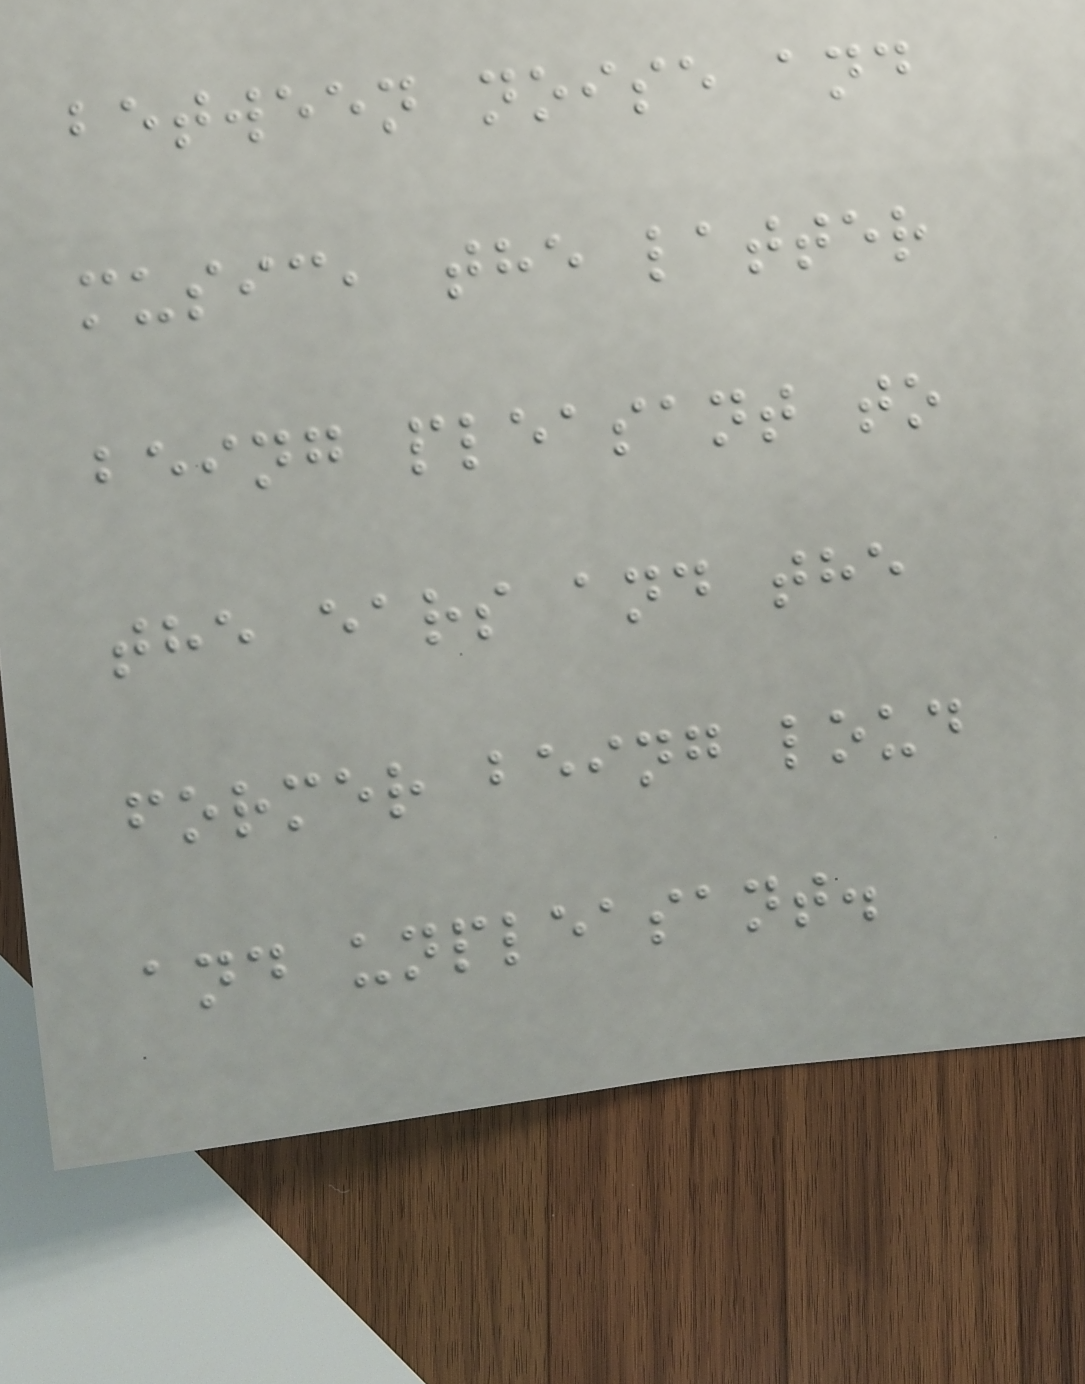between noise and
music, the latter
being pleasant to
the ears and the
former being loud
and unpleasant.
